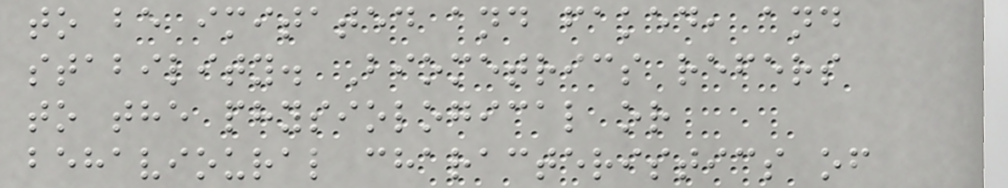to be imitated and faked, and
stability. Biometrics refers
to the physiological or
behavioural characteristics of
